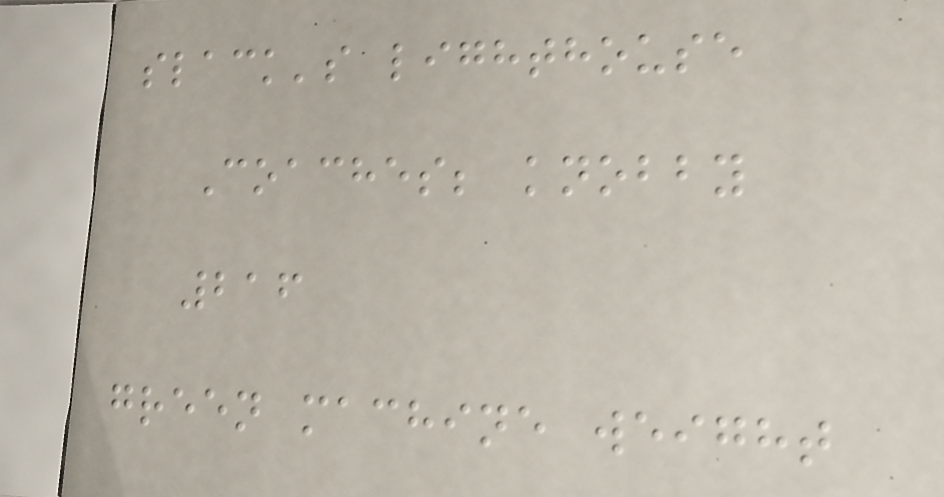slack's lighthouse
Coaches; knobby
216
green machine weight
